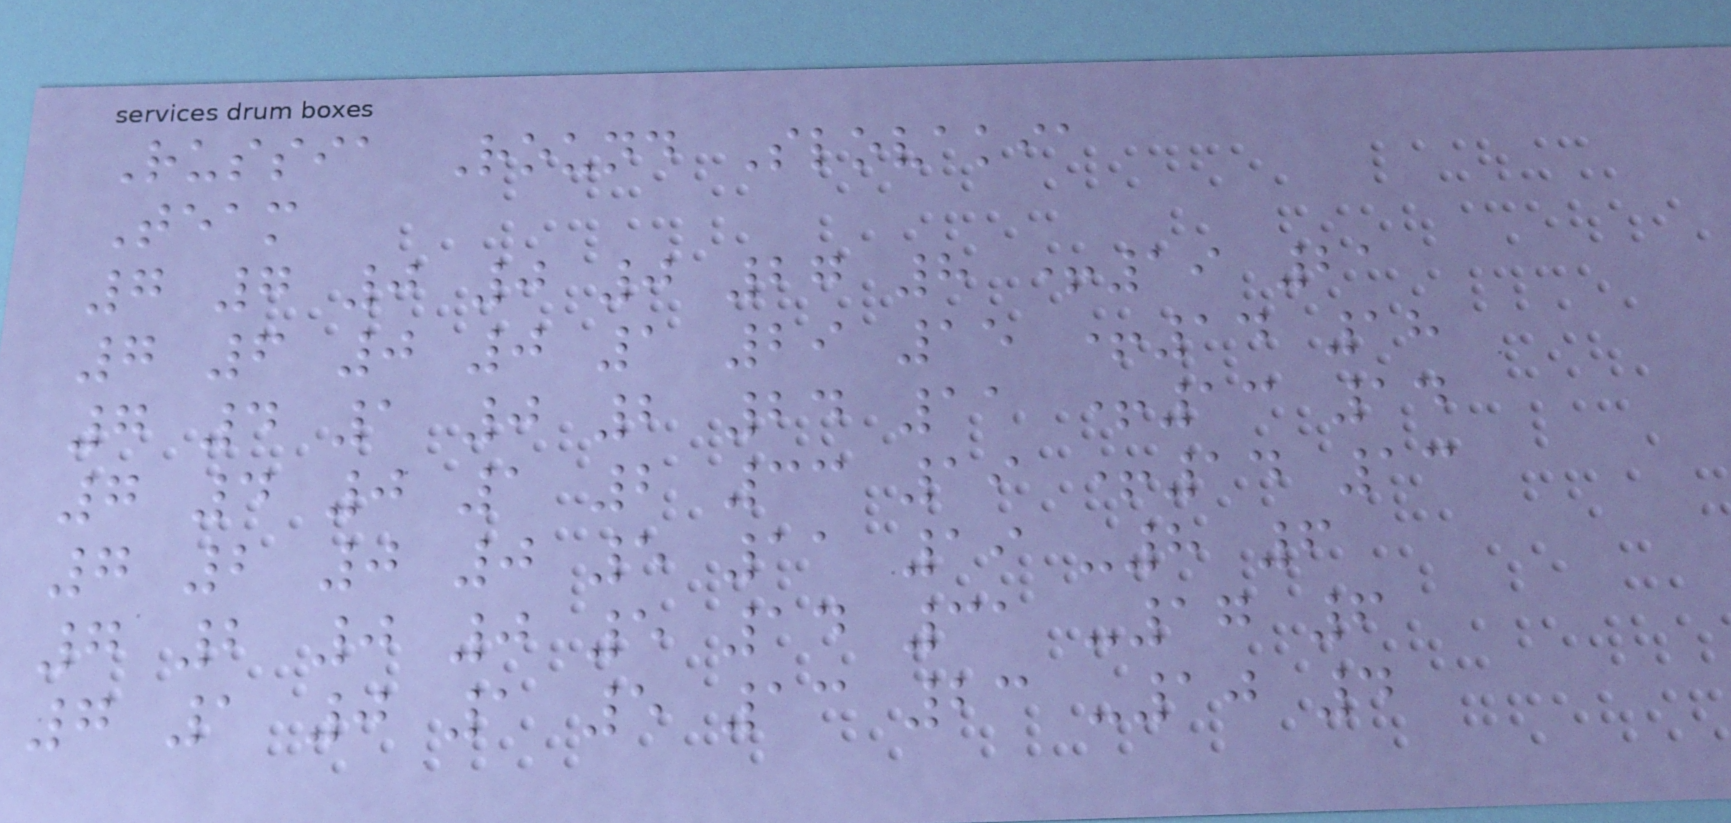Russia Round Slovakia
Team
7 7 0 0 0 27 8 +19 21
7 6 0 0 1 29 15 +14 18
7 4 1 0 2 24 11 +13 14
7 4 0 1 2 33 19 +14 13
7 2 0 0 5 11 19 -8 6
7 2 0 0 5 14 31 -17 6
7 1 0 1 5 13 23 -10 4
